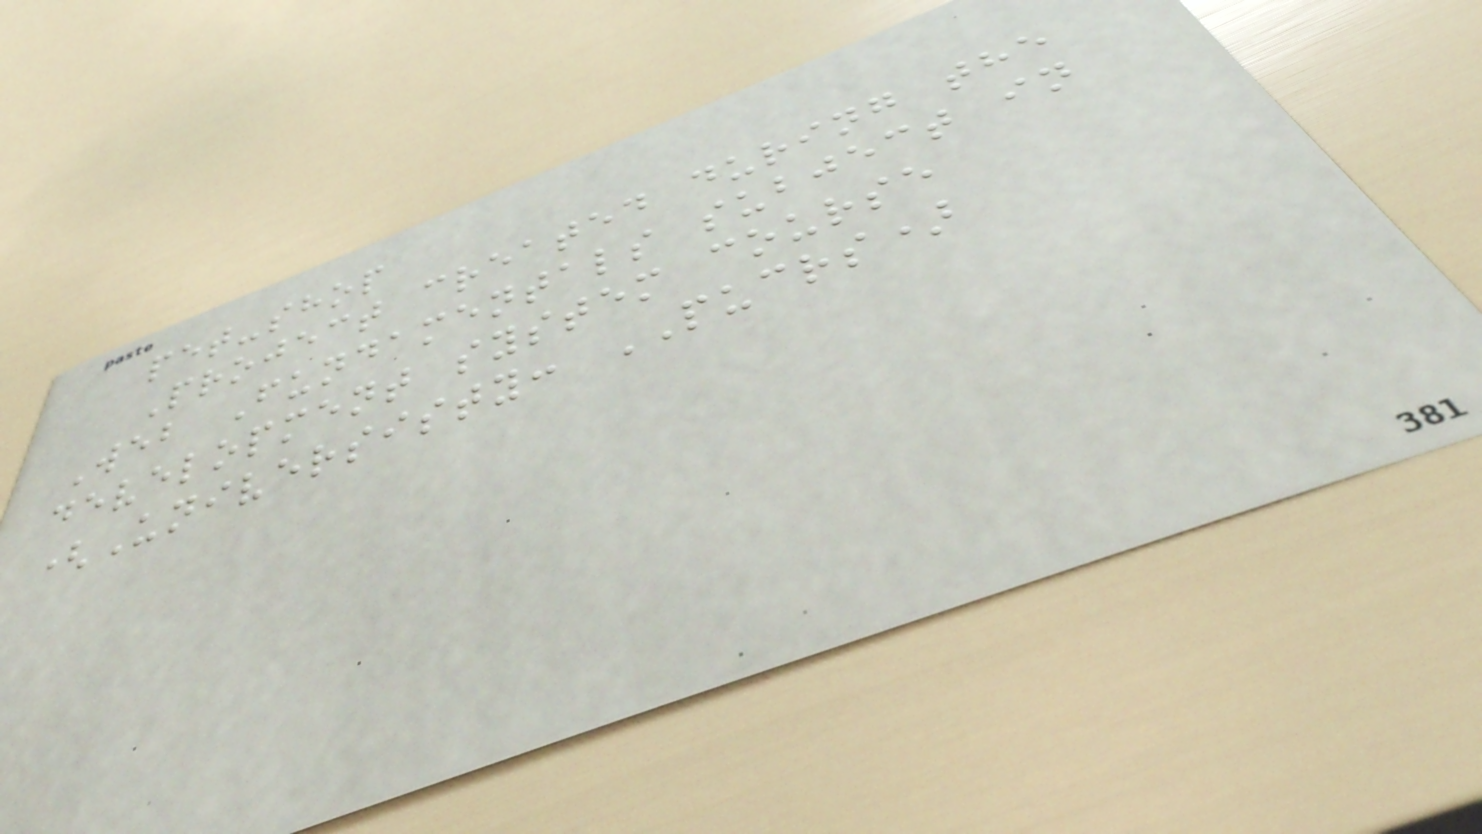pet-shop
Project created during the
Web Fundamentals subject in
development system course
(Universisty: PUCRS)
